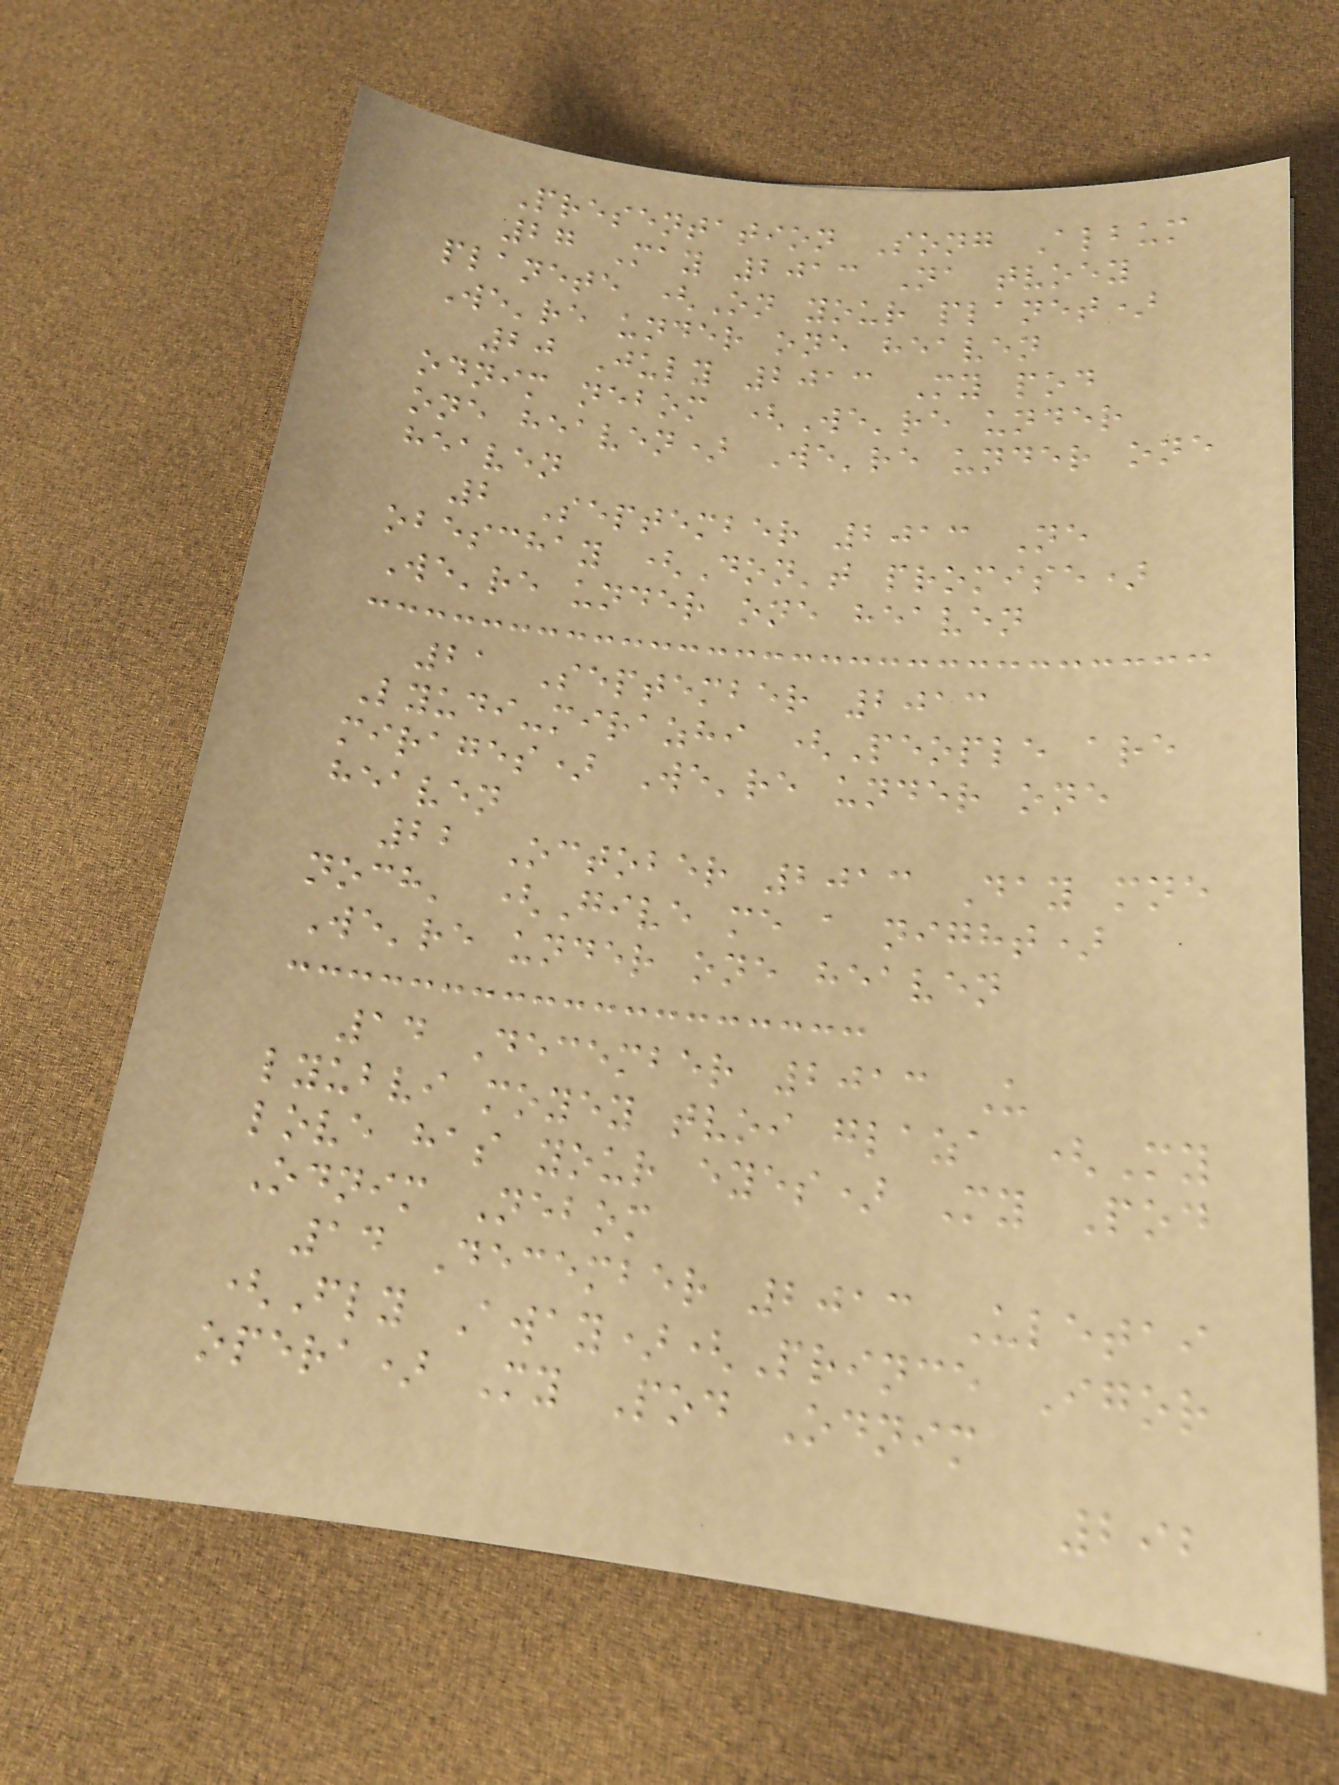Presentation Song Album
27 May 2013 Na tvoey
planete (On your planet)
We're under one heaven
20 July 2013 My pod
odnim nebom (We're under
one heaven) We're under one
heaven
2 September 2013 Ne
obeschay (Don't promise)
We're under one heaven
21 September 2013
Lyudi-mirazhi (People are
mirages) We're under one
heaven
22 October 2013 Day mne
noch' (Give me a night)
We're under one heaven
14 December 2013 U
lyubvi moyey tvoi glaza (My
love has your eyes) My Pod
Odnim Nebom
14 December 2013 Uletai
(Fly Away)(Prince Igor
opera) My Pod Odnim
292
